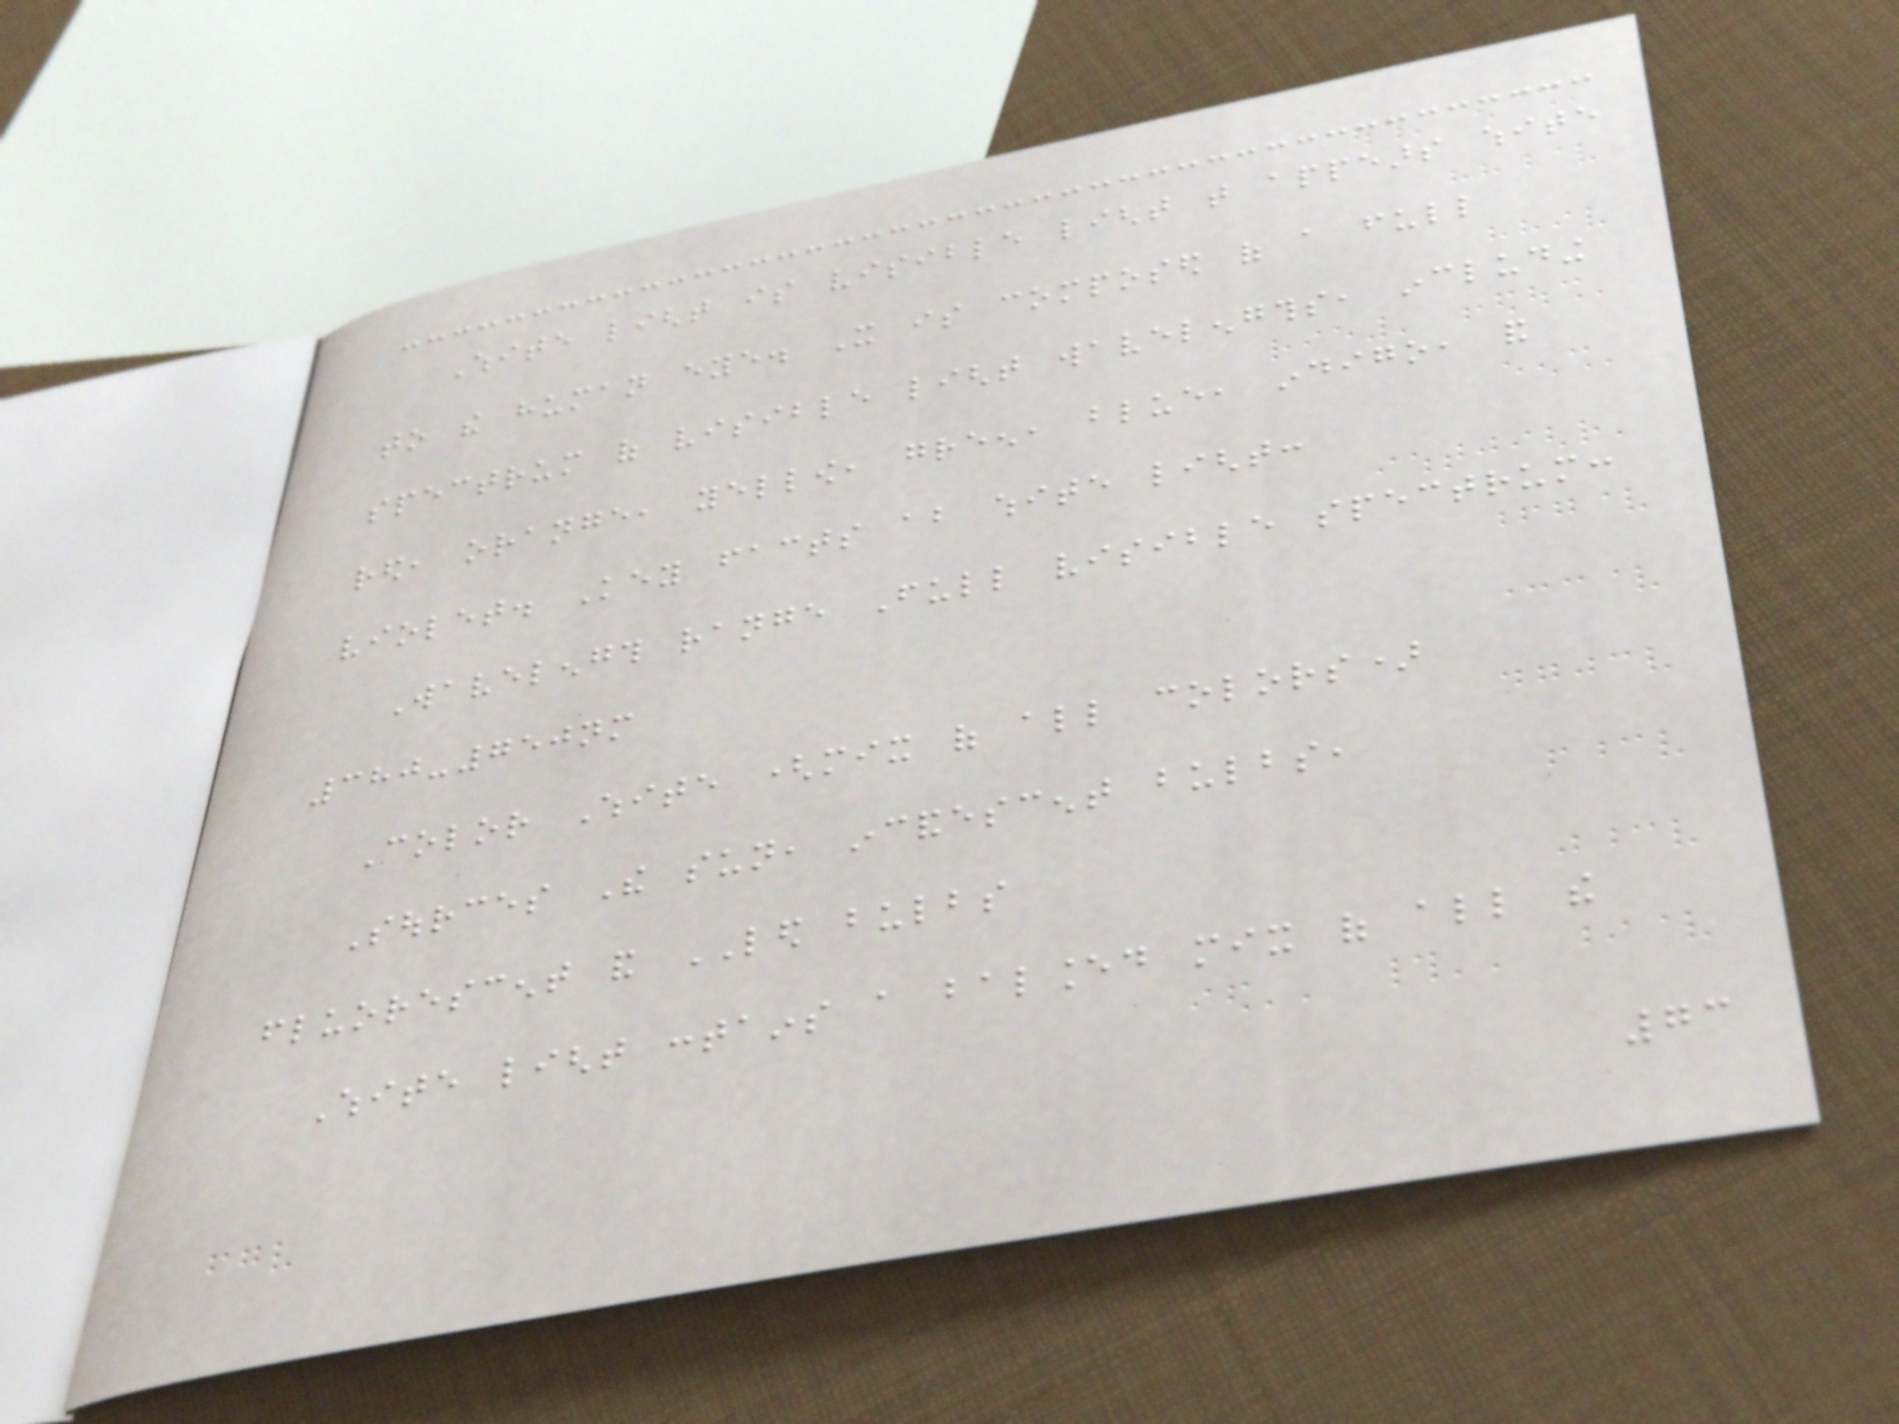White light is visible light that appears white
to the human eye. It is composed of a full
spectrum of visible light wavelengths, including
red, orange, yellow, green, blue, indigo, and
violet. Key facts about white light:
Wavelength range Full visible spectrum:
380-750nm
Color White (mix of all colors)
Sources The sun, incandescent bulbs,
fluorescent and LED bulbs
White light contains a balanced mix of all the
73
